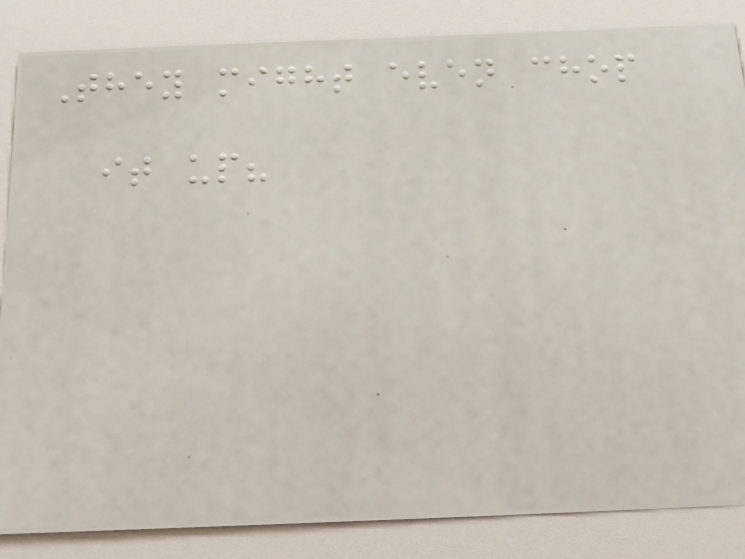They might even chop
it up?
